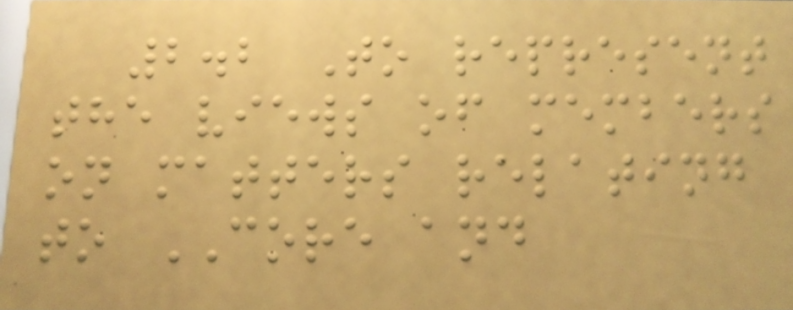2.2 To represent
the views of members
on matters relating
to CORE and
